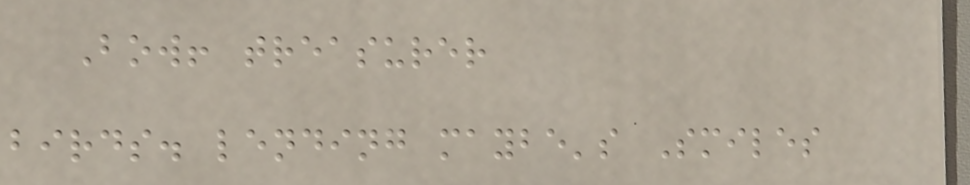Bow! treasurer
birds. lending maybe's Smiles
